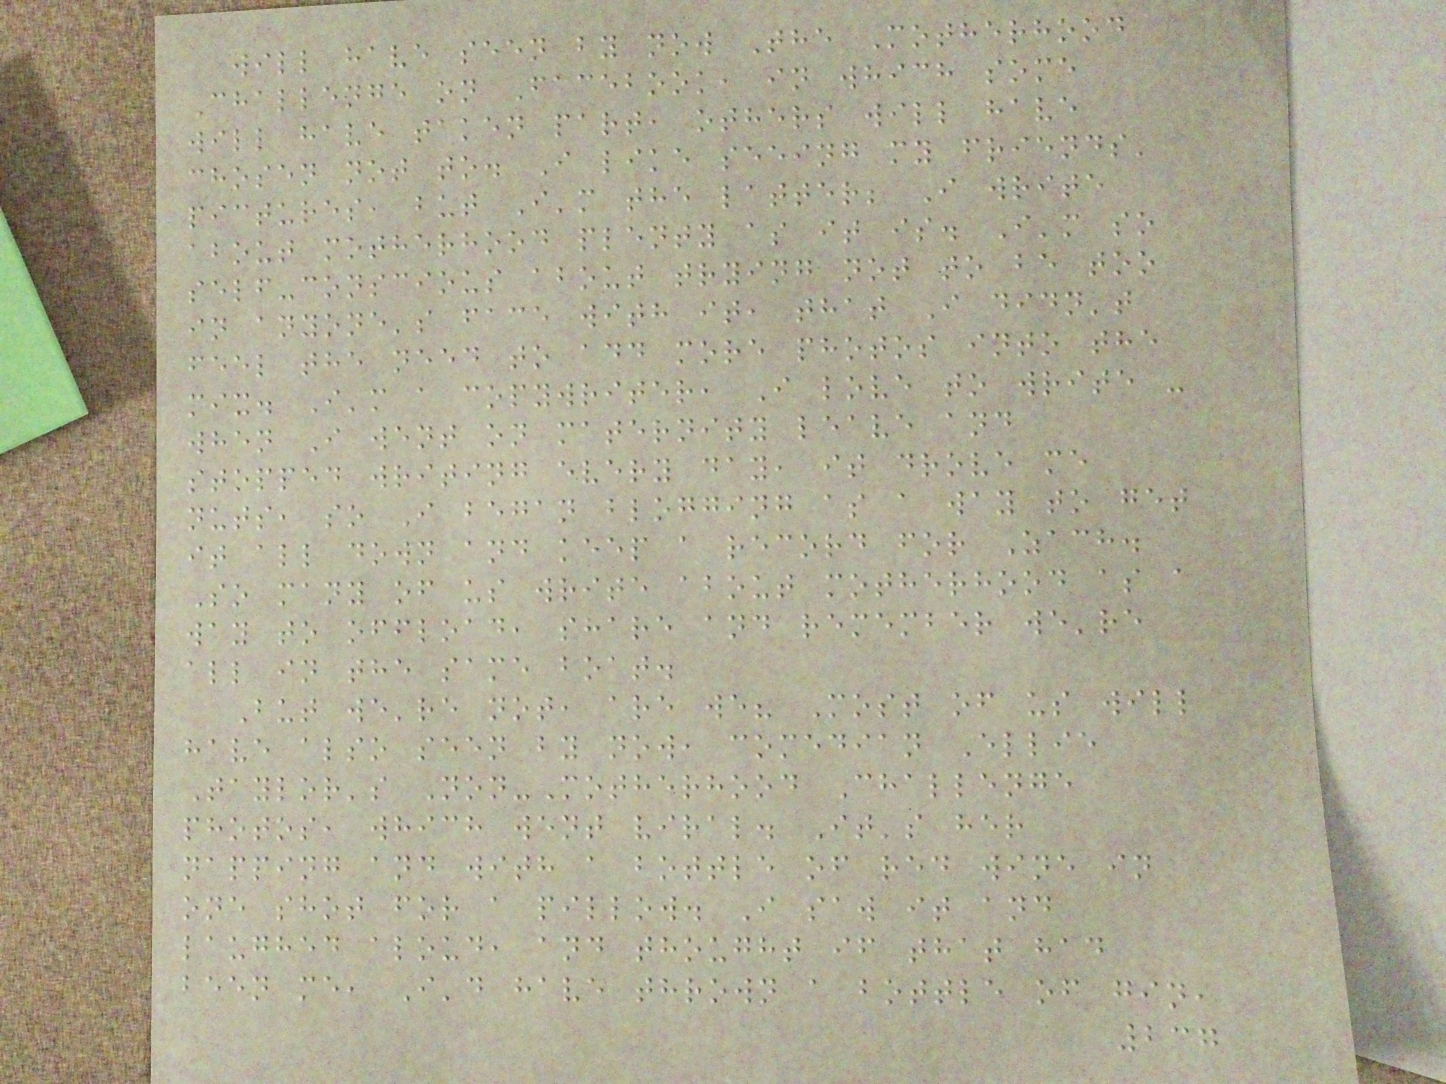will have seen by now The Motherhood
Challenge on Facebook, in which some
will have taken part, others will have
chosen not to. I like seeing my friends'
pictures, but I'm the latter; I write
about motherhood plenty as it is. I'm so
self-conscious about trying not to be too
in anyone's face with it, that I didn't
feel the need to add more photos into the
mix. I'm a copywriter, I love to write -
when I went on maternity leave and
stopped writing every day, it drove me
nuts, so I began blogging as a way to get
it all down and keep a record for Zach.
So many of us write about motherhood as a
way to offload, share and remember we're
all in the same boat.
But we're not, are we? Most of us will
have also seen by now, comedian Ellie
Taylor's Non-Motherhood Challenge
photos, which went viral. It's her
napping and with a bottle of red wine in
one shot for a pillow. I saw it and
laughed aloud, and thought if that had
been me, I'd have thrown a bottle of gin,
237
